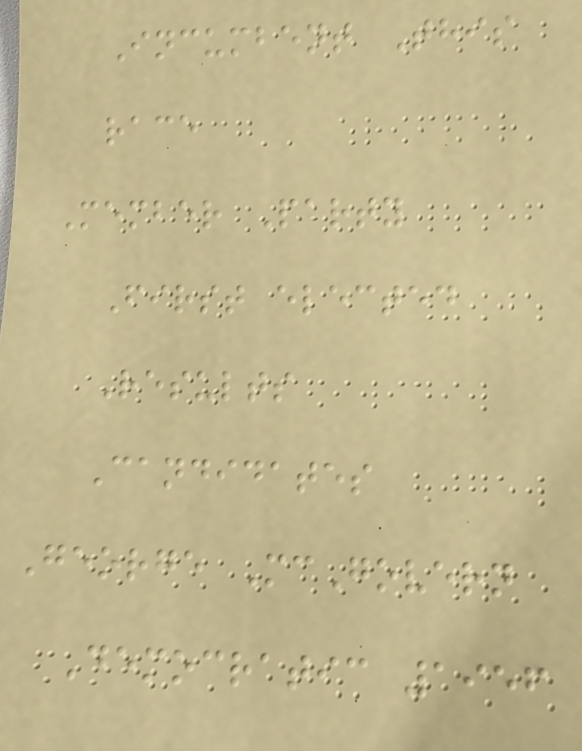Incumbent This
race
Member Party
First elected
Results
Candidates
George McGovern
Democratic 1956
